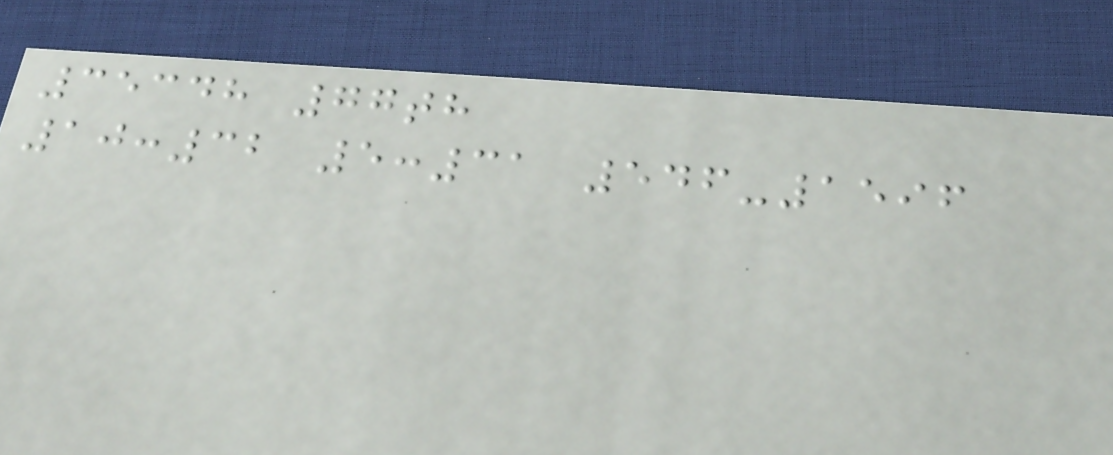35348 77th
10:32 5:31 546-1596
